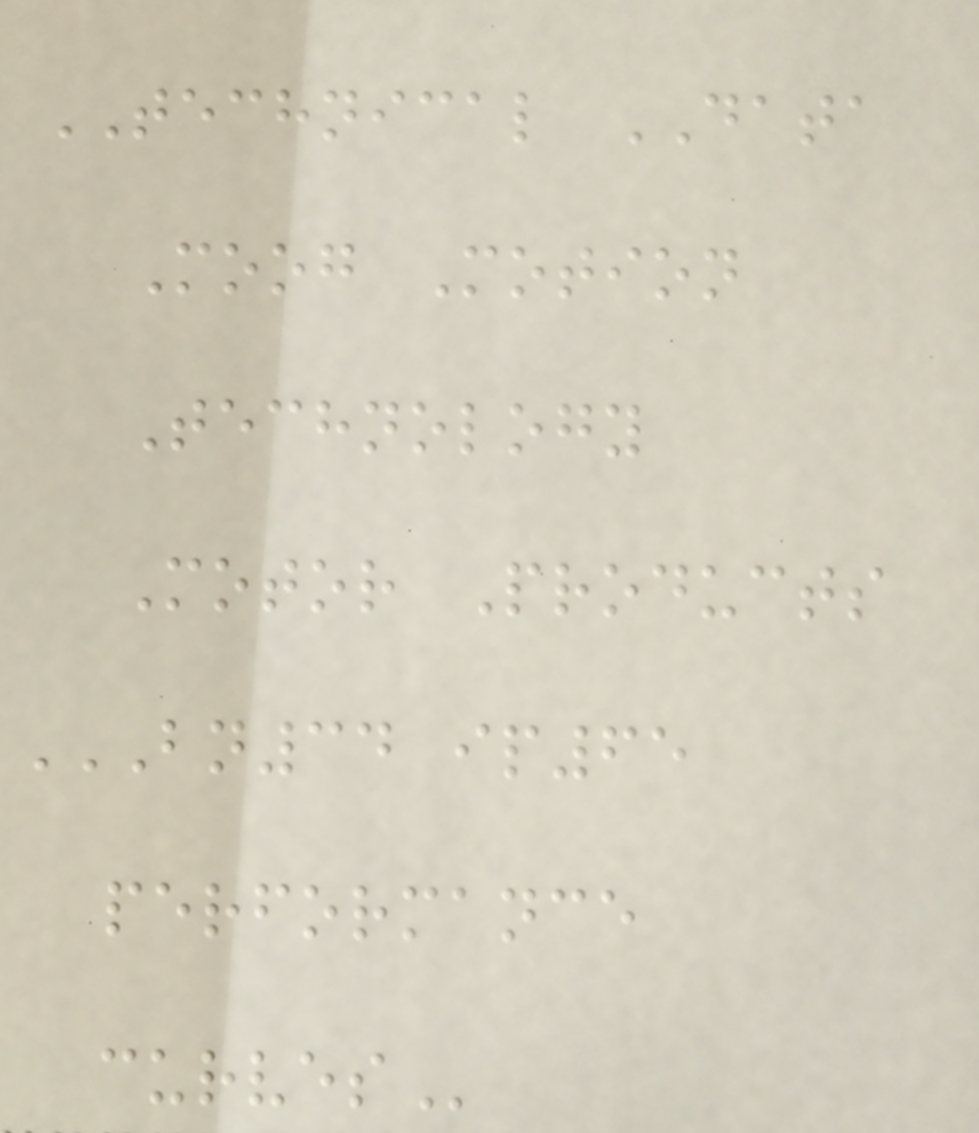TECHNICAL DATA
Moog Motion
Technology
Motor Products
BN34 IP65
PERFORMANCE
CURVES
